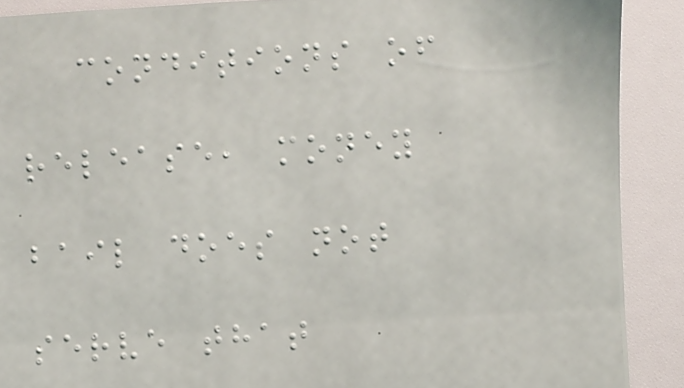conditions of
release, money
bail does not
serve that
